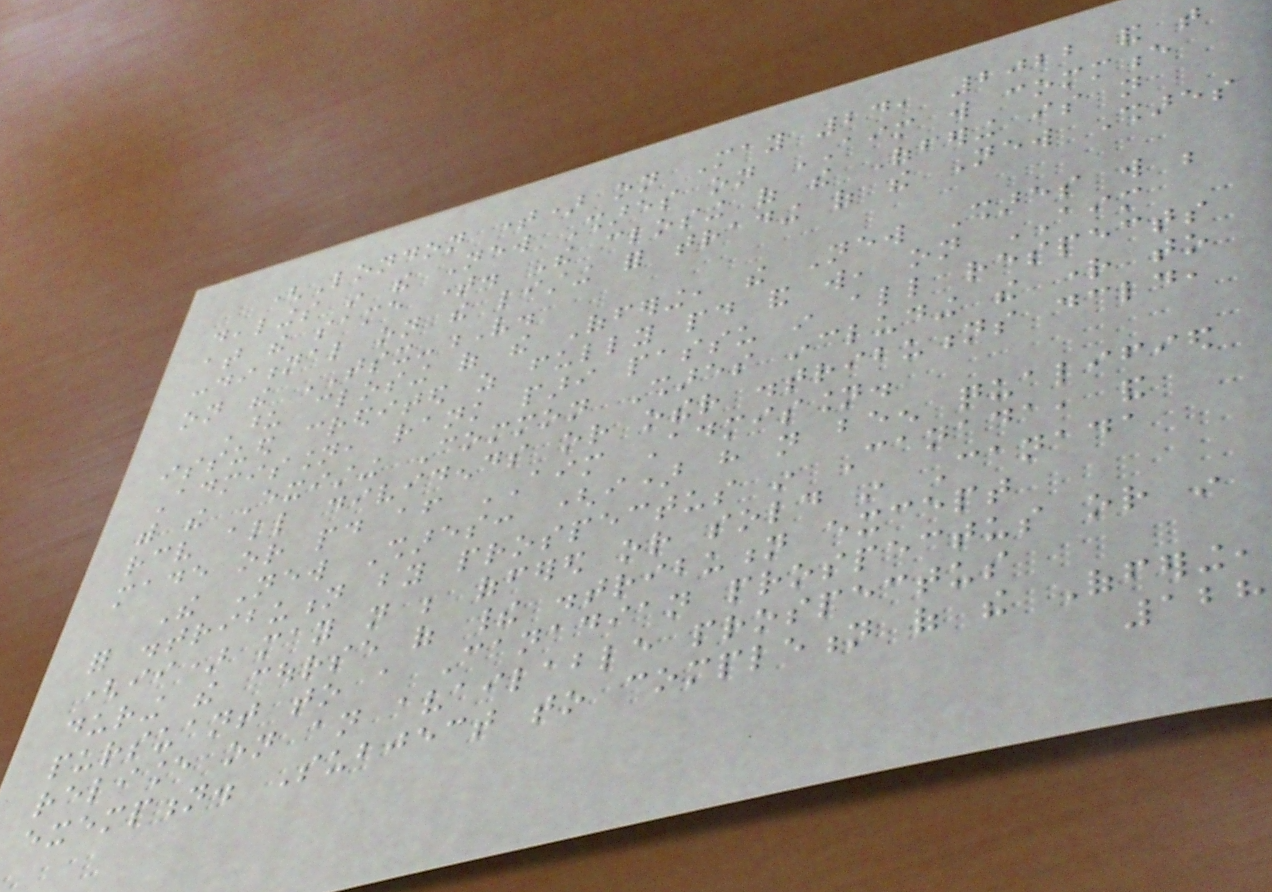(London time) on May 24, 2022 and that
dealings in the New Shares on AIM will commence
at the same time. The closing of the Offering is not
conditional on the listing for trading of the New Shares
on the TSX-V.
Upon closing of the Offering, the New Shares will be
issued credited as fully paid and will, on AIM
Admission, rank pari passu in all respects
with the Existing Common Shares including the right to
receive all dividends or other distributions declared,
made or paid after AIM Admission.
The New Shares: (i) have not been qualified
for distribution by prospectus in Canada, and
(ii) may not be offered or sold in Canada
during the course of their distribution except
pursuant to a Canadian prospectus or in
reliance on an available prospectus
exemption. Subject to completion of the Offering,
128
